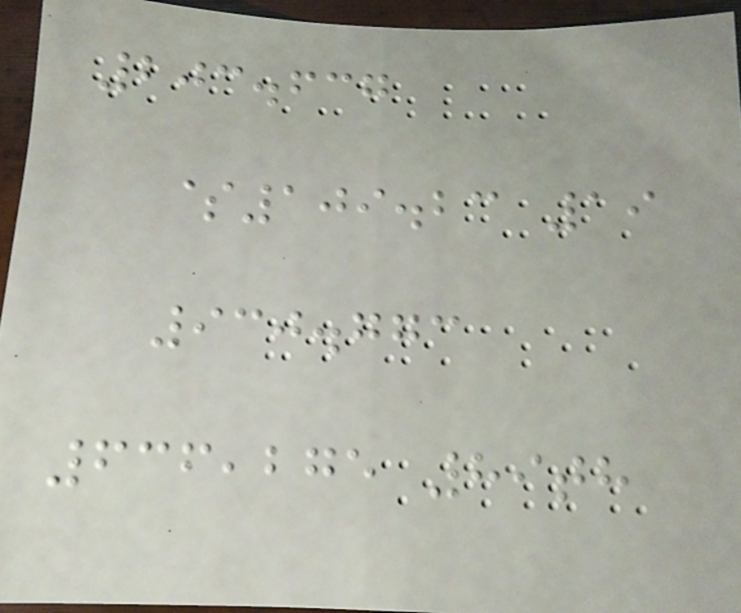203.637
$109.23 19
930.773
636,275 89th
